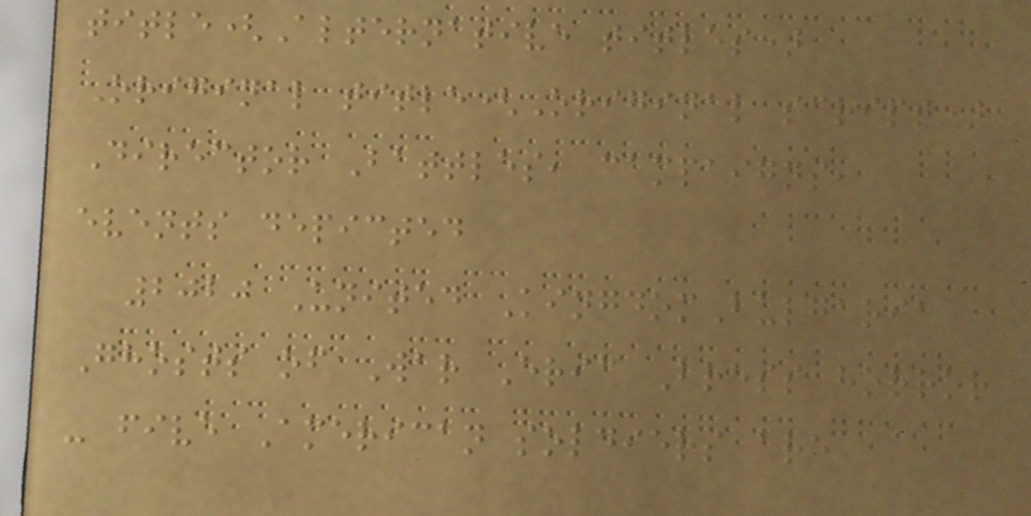title(Alternative titles)
Original title(Original script)
Director Battles, campaigns,
events depicted
2020 United KingdomBulgaria
Ghosts of War Eric Bress horror
- five American soldiers are
